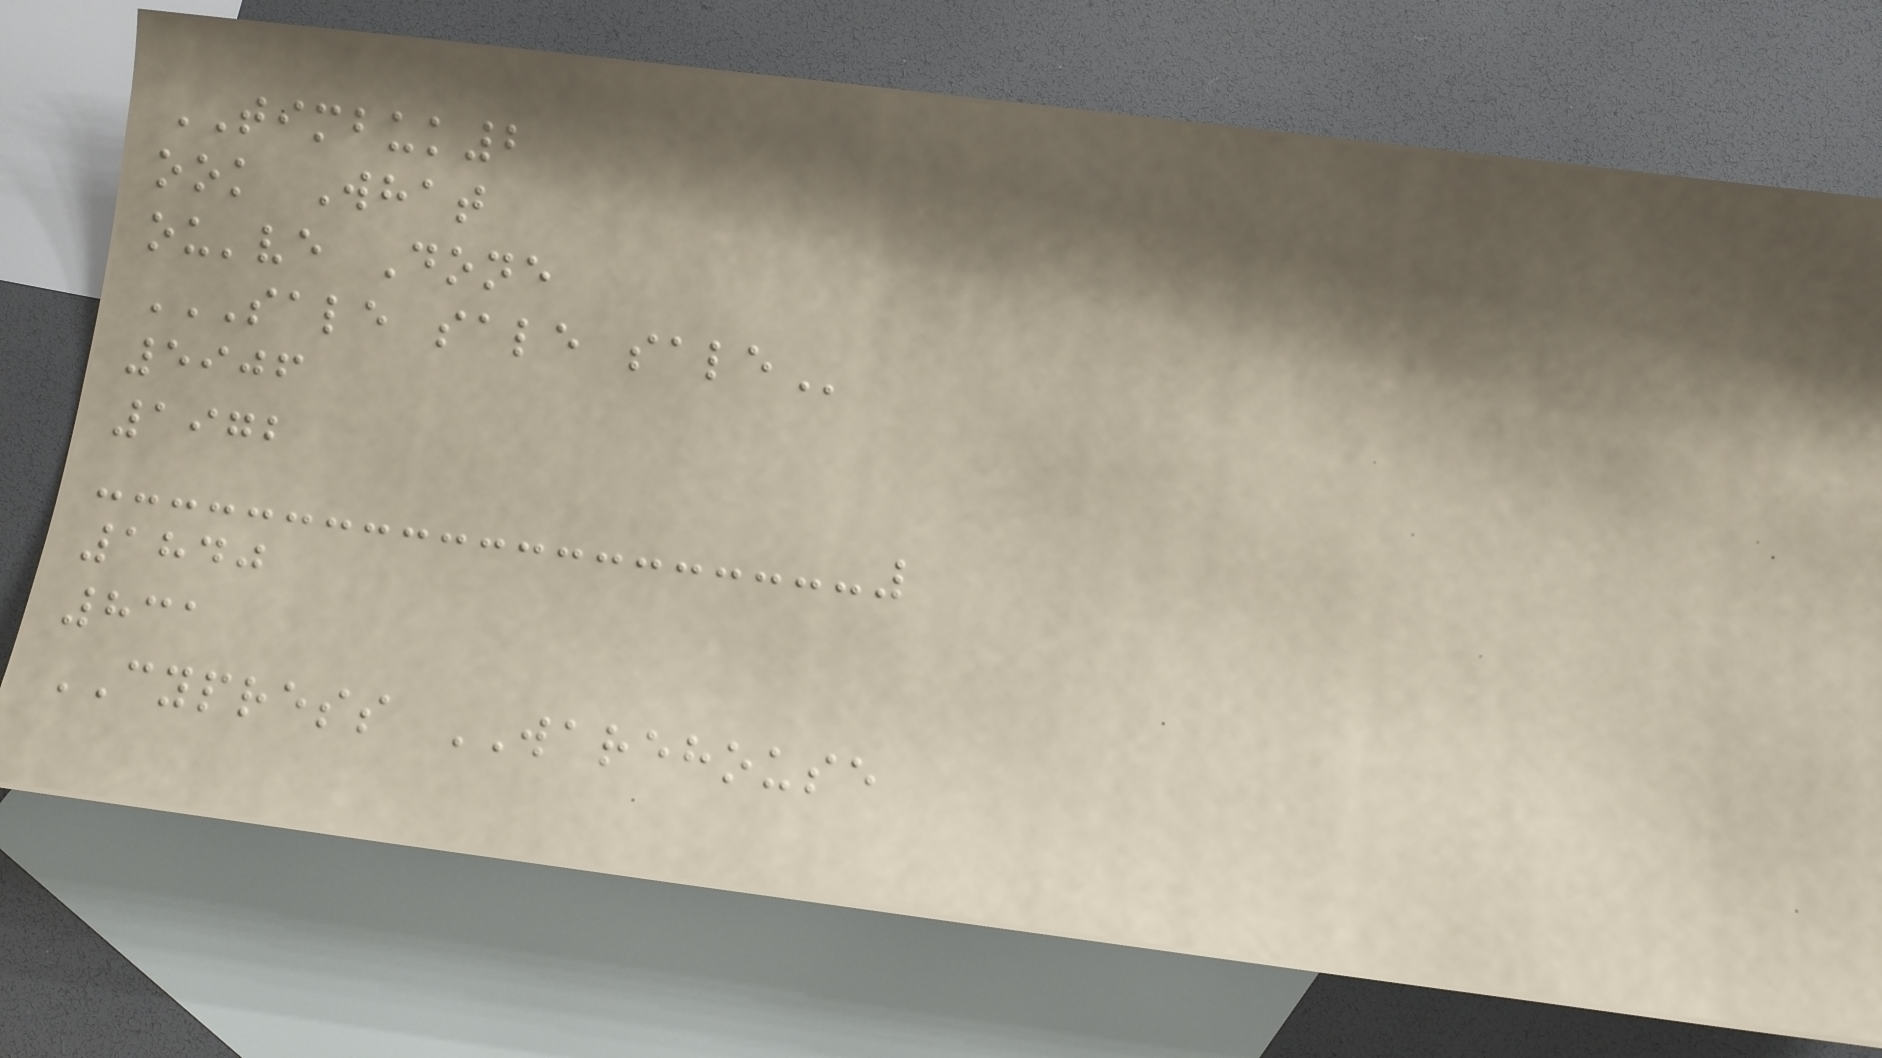TIMBUK2
ook What
ou've Done
SALE SALE SALE
5906
1972
1840
831
CYPRESS WAREHOUSE
